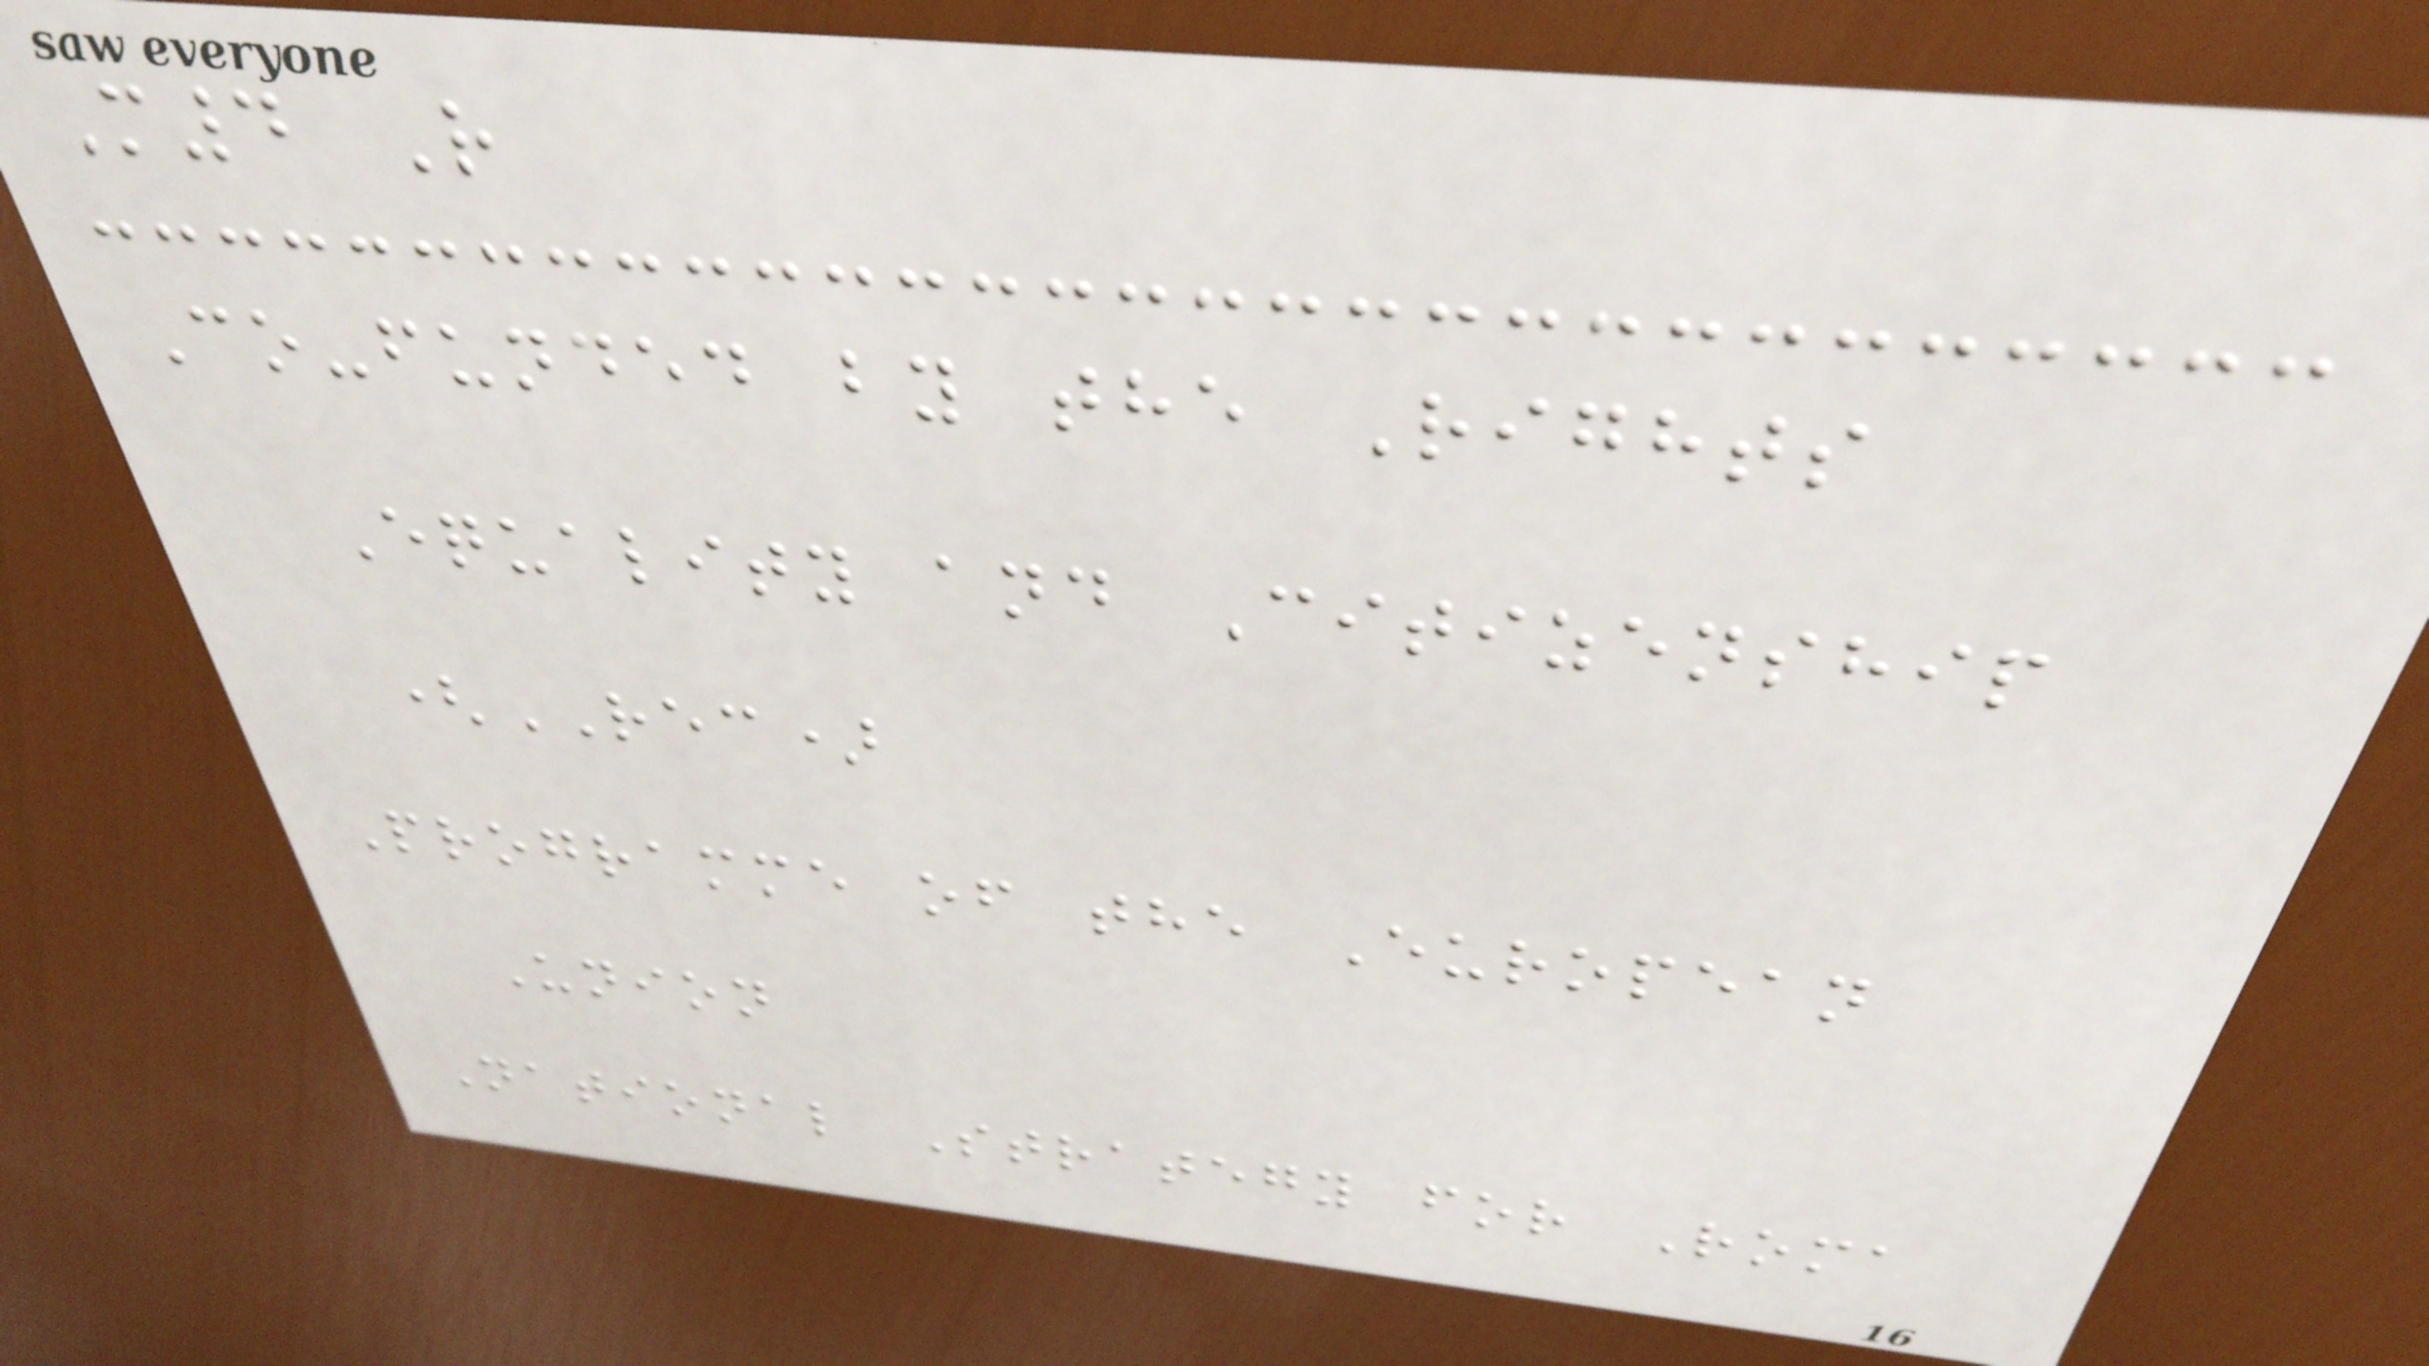M4 R
Co-funded by the Rights
Equality and Citizenship
(REC)
Programme of the European
Union
National Strategy for Roma
